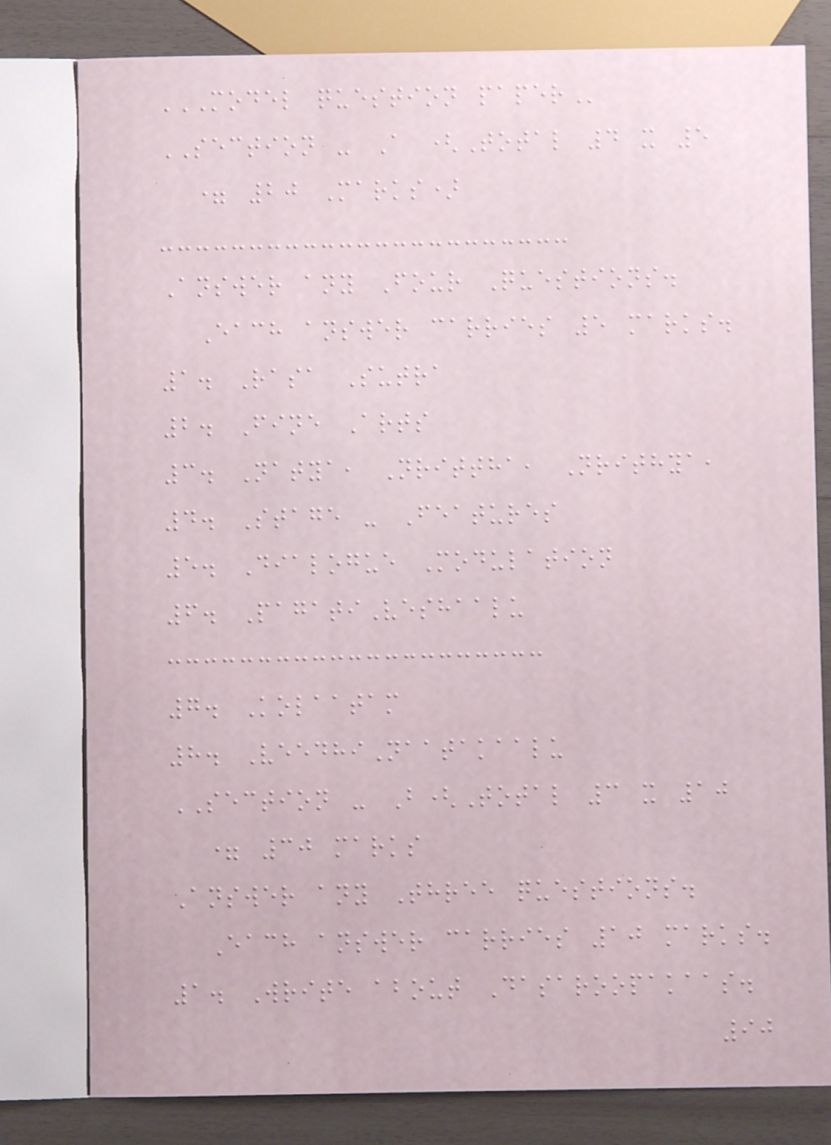MODEL QUESTION PAPER
SECTION - A (Total 4 x 5
= 20 Marks)
Answer any Four Questions.
Each answer carries 5 marks.
1. Rasa Sutra
2. Fine Arts
3. Natya, Nrittha, Nrithya,
4. Stage - Features
5. Dialogue Modulation
6. PagatiVeshaalu
7. Kolaatam
8. VeedhiNaatakaalu
SECTION - B(Total 3 x 10
= 30 marks
Answer any Three questions.
Each answer carries 10 marks.
1. Write about Dasaroopakaas.
90
